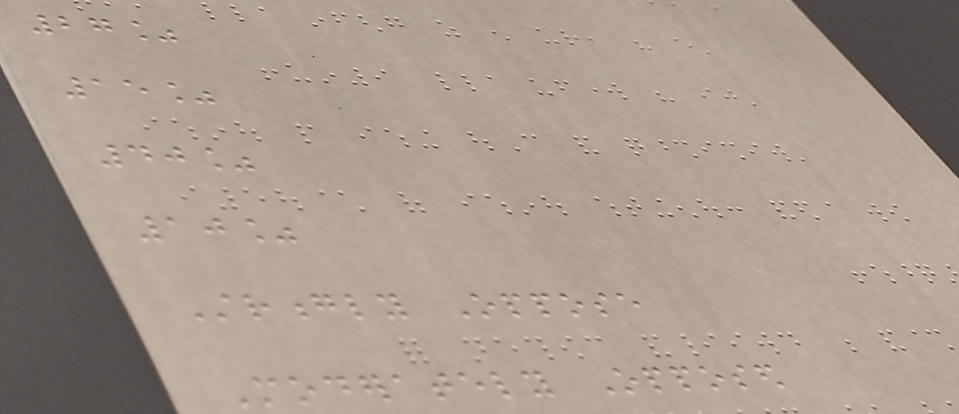27%
15%
40%
10%
Strongly Oppose
Moderately Opposed
